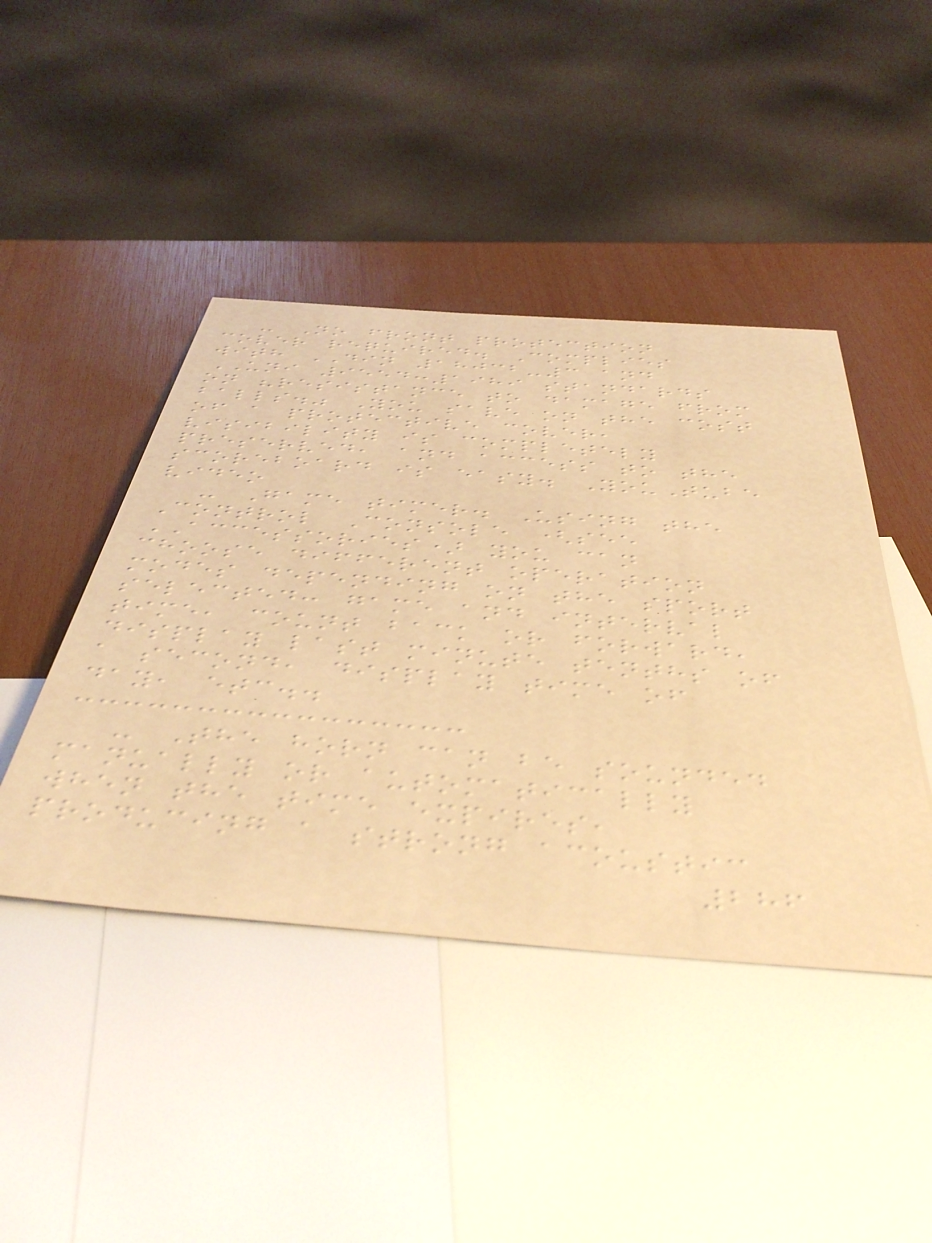- No front protection
cover required. Complies
with DIN 18032-3 and
UNI 9554:1989 standards
on "resistance to damage from
balls." You save on the cost
of a protective cover,
visibility is completely
preserved, and access to the
scoreboard is easy. YouTube
video
- Game timer. Using the
Control Console (see
ACCESSORIES) you can
choose different operation
modes depending on the sport
selected: game and interval
time, count back or forward,
display last minute tenths of
a second, display time of
day, etc..
- The horn can be sounded
manually or automatically
when the time expires,
producing a strong acoustic
286
